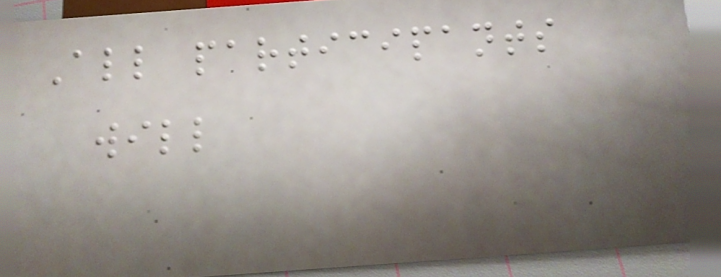All participants
will
